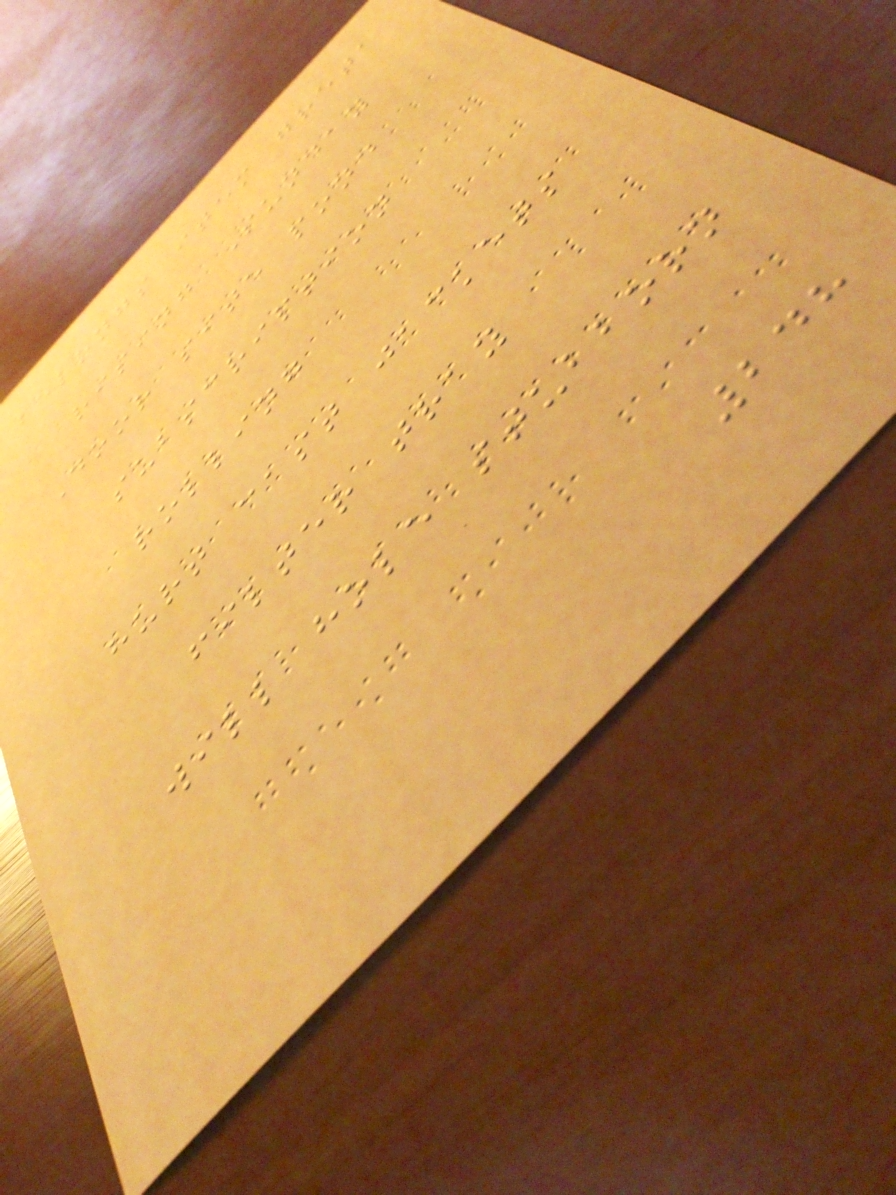belongs item greta
rising Sunday
Door site pond
subscription
rolling
hurt cast jackets
filter tray
will hole stubborn
248
